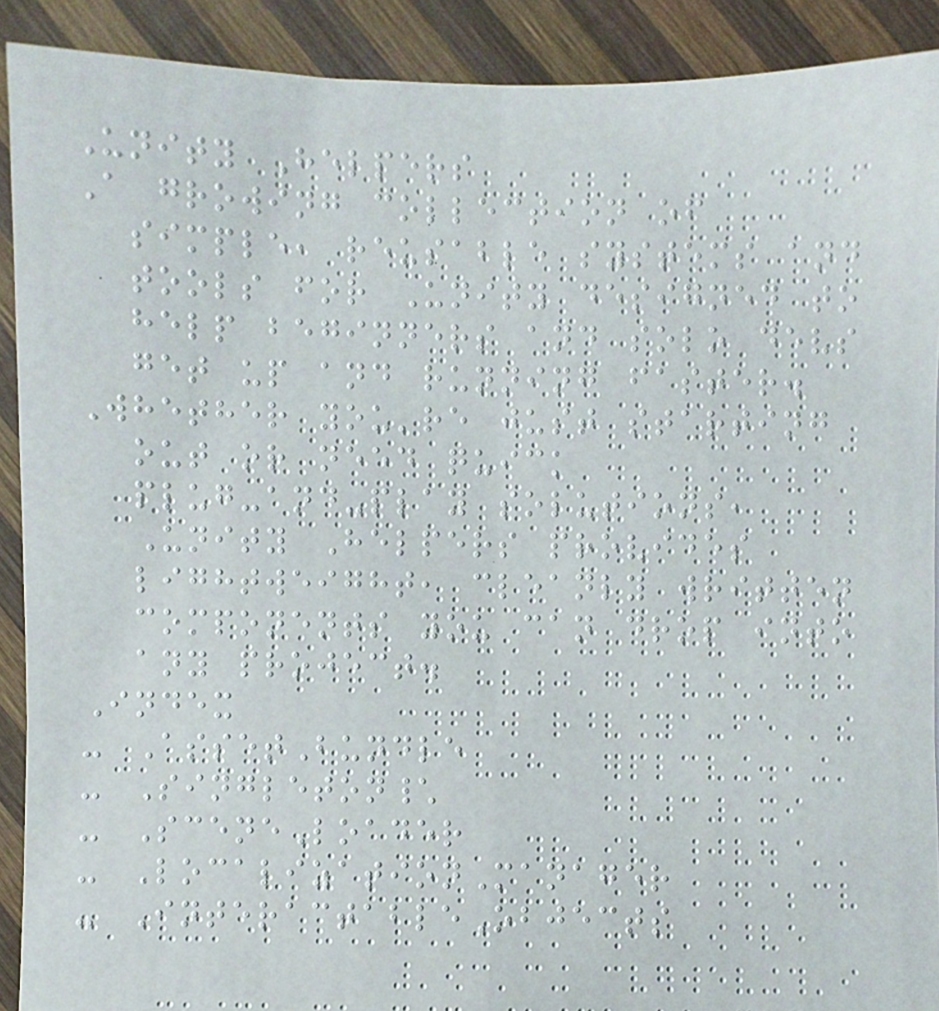Unity Helpers
A growing collection of
simple, reusable systems and
tools for Unity designed to
help beginners and solo devs
get up and running faster.
Whether you're just starting
out or need quick
plug-and-play solutions,
Unity Helpers provides
lightweight, cleanly written
components you can drop into
any project.
Index
- AssetBundle
- Singleton\
- SceneLoader
- LocalizationManager
- InteractableObjects
